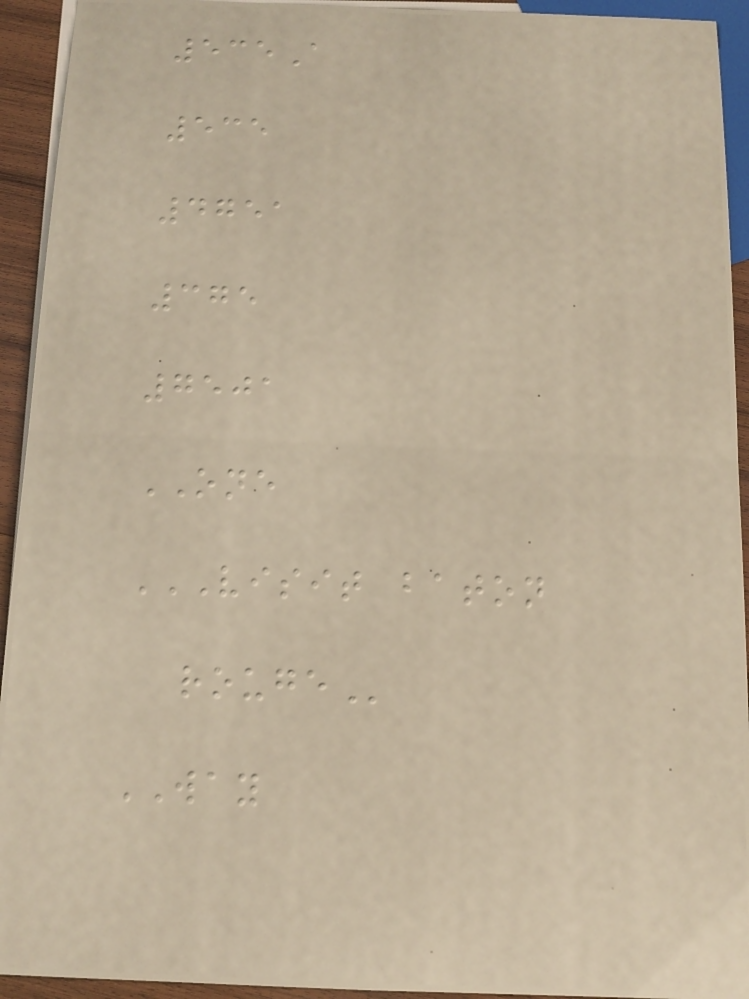535A
535
4751
375
7501
ONE
VISIT BATON
ROUGE
WAY
